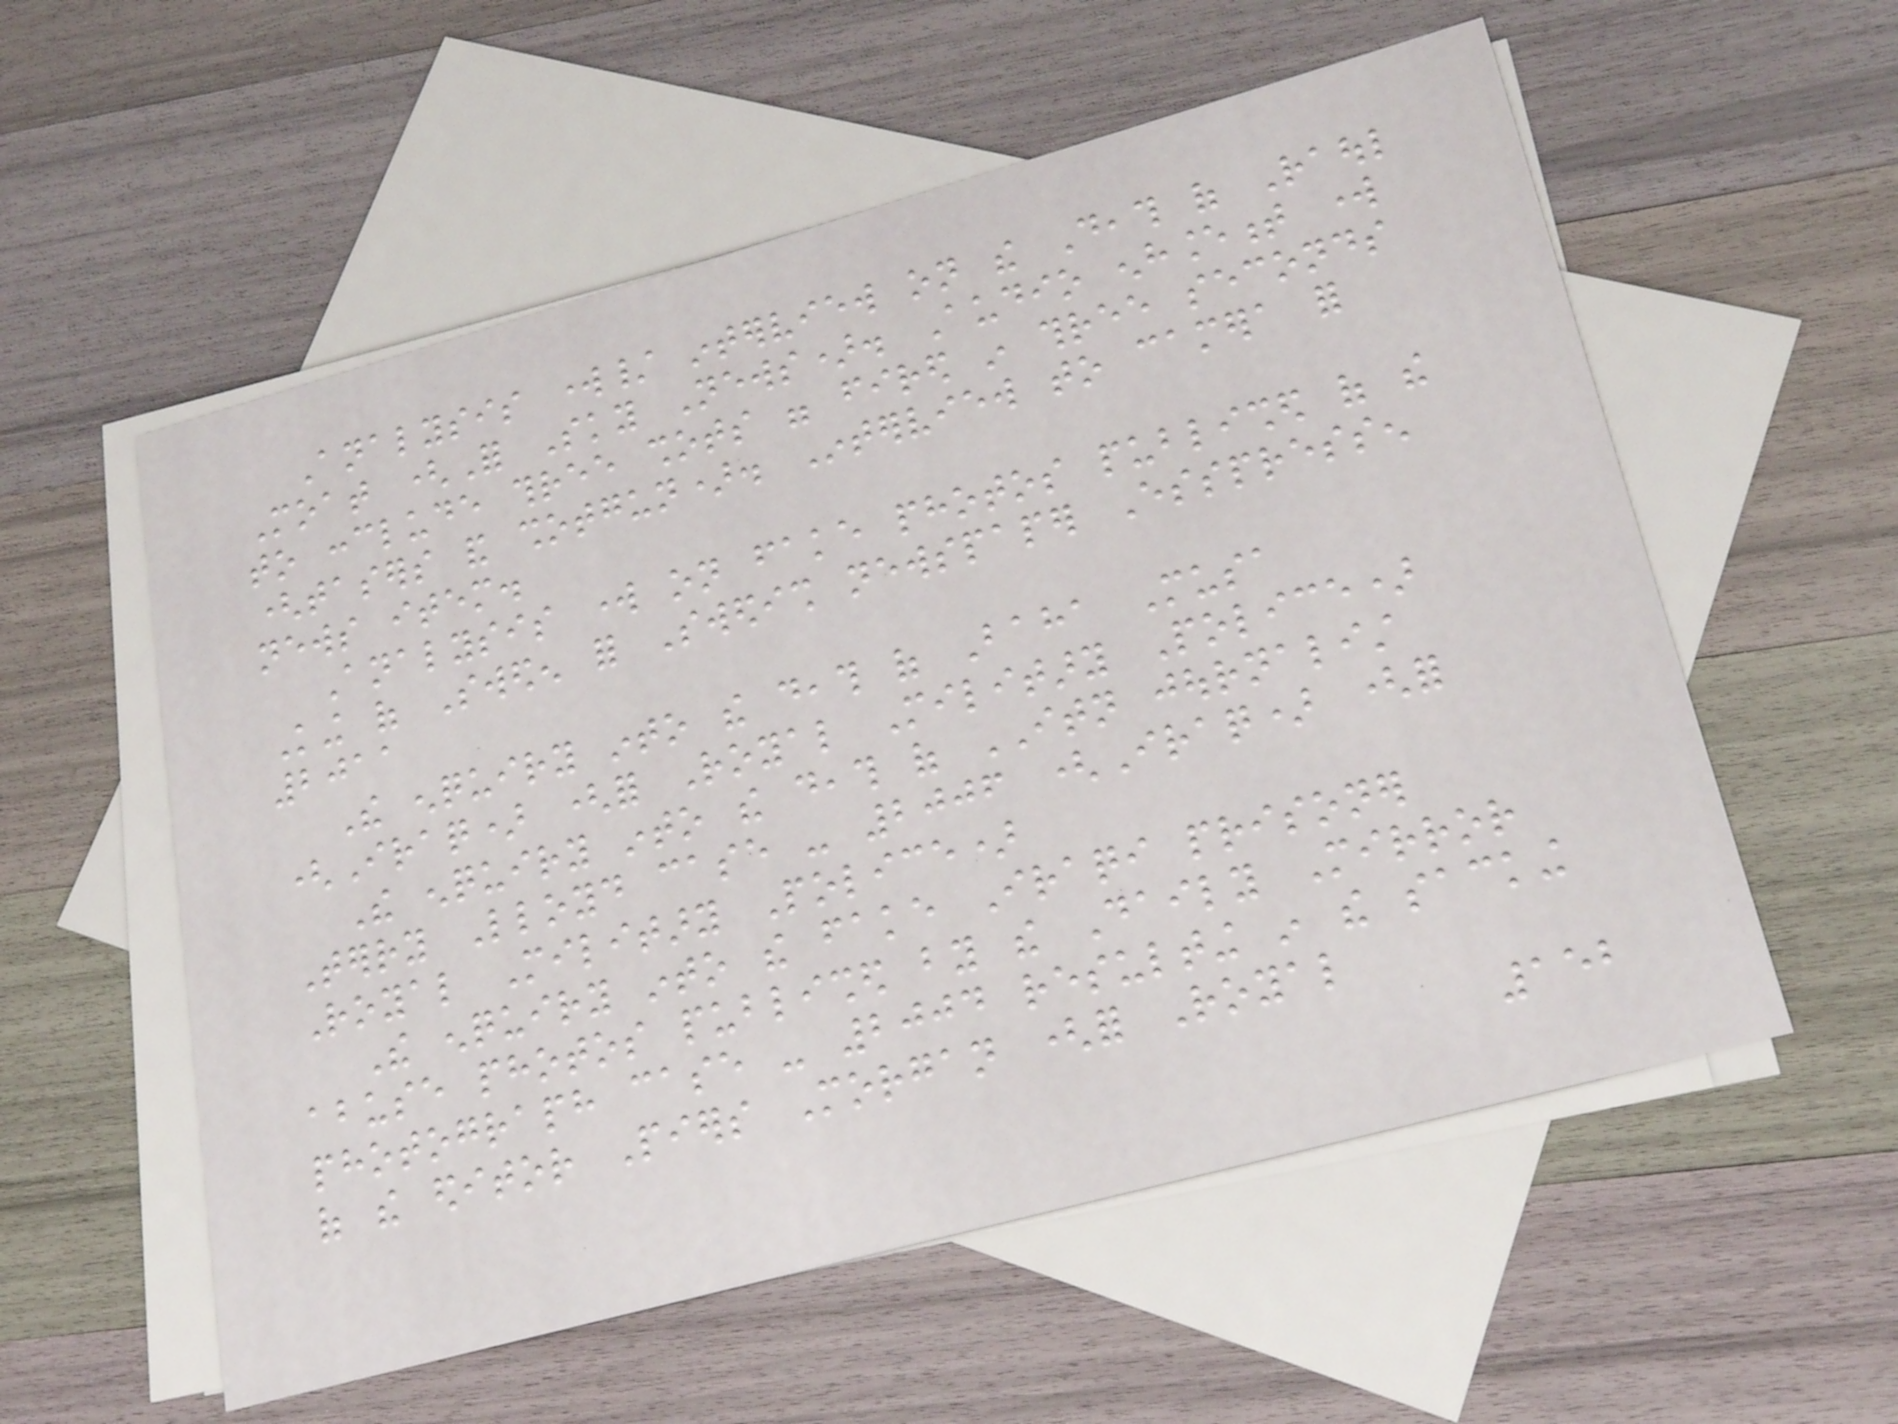Analysis work/ interview on the Death of Raoul
Moat (For Sky News). Audio enhancement work
to conclude three shots were fired in three seconds
(tasers and shotgun). Interview to camera for
news item.
Analysis work on fake photos published of the
King of Sweden for Swedish newspaper Esspressen
2011
The enquiry into the death of Baha Musa
(Iraq) (for Royal Military Police)
The enquiry into the death of ITN journalist
Terry Lloyd case - 2006 (Iraq) (for
Royal Military Police)
The enquiry into the fake Iraqi prisoner
abuse photos published by the Daily Mirror
photograph case - 2004 resulting in the sacking
of the editor Piers Morgan (for Royal
152
